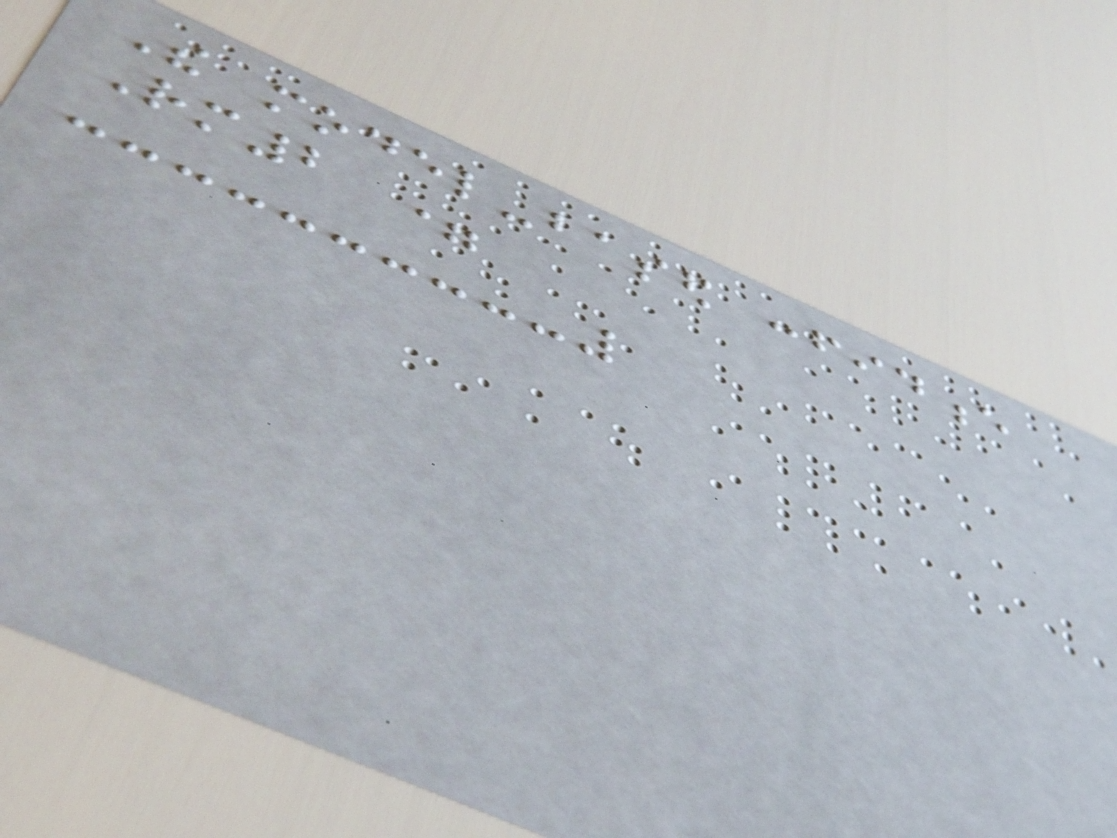The model-based confidence
Rm2 =
